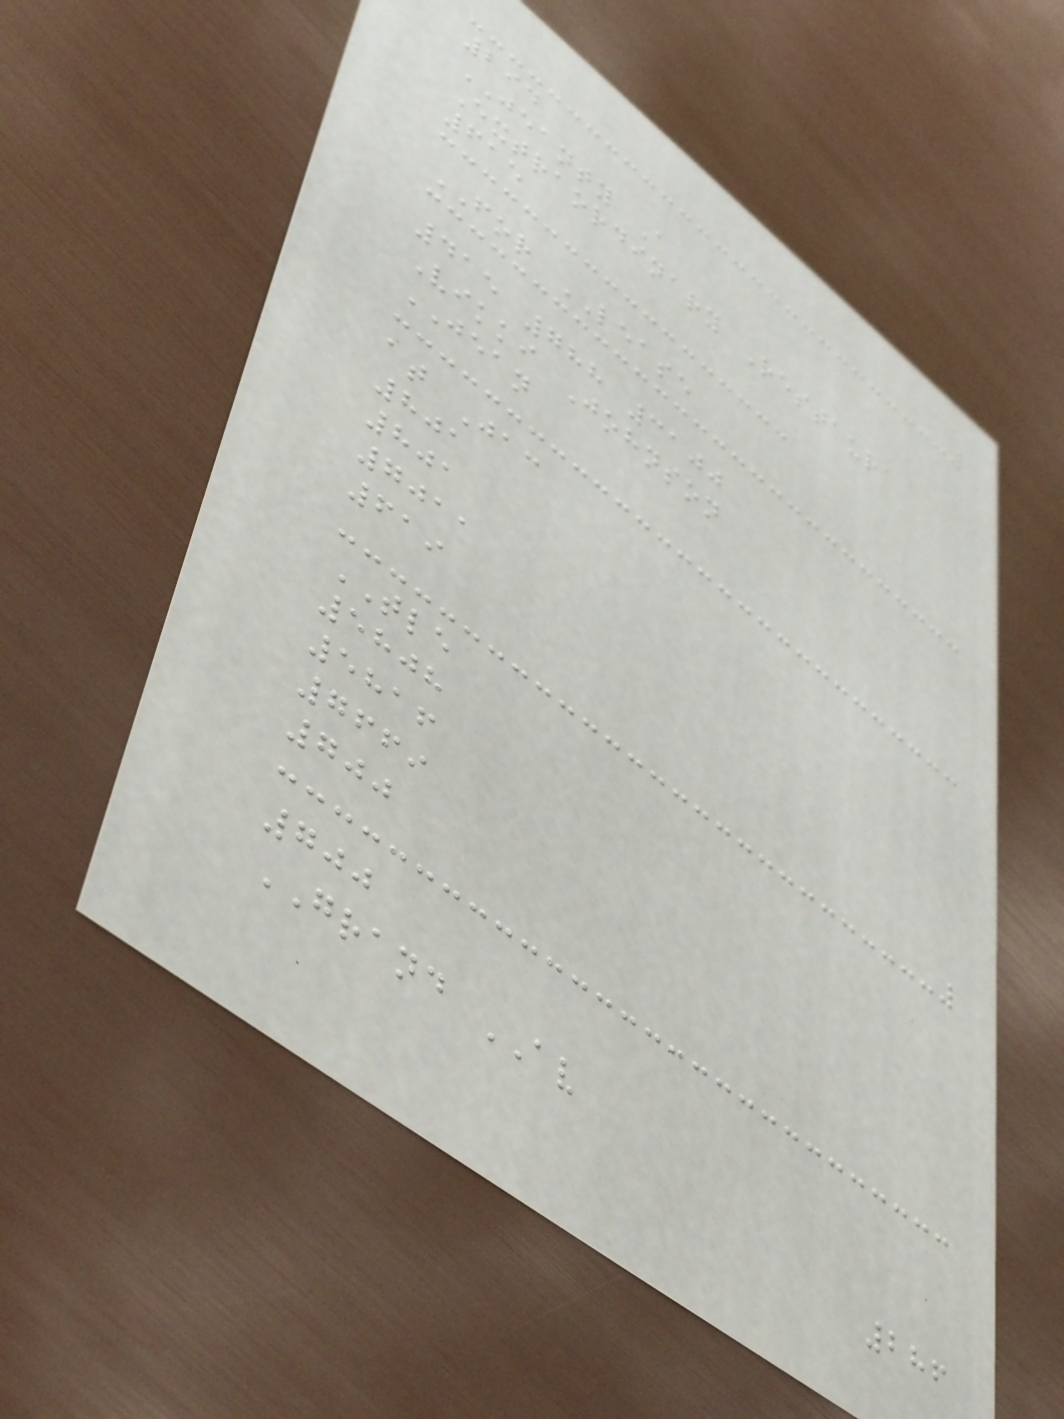294
JEANTY A
Extraordinary Restaura
615
FOR LEASE
415 788 3100
Vikki Johnson
JEAN
at Jac
801
801
7011
619
TLE
5808
5816
7669
700
700
GRAND AV
286
